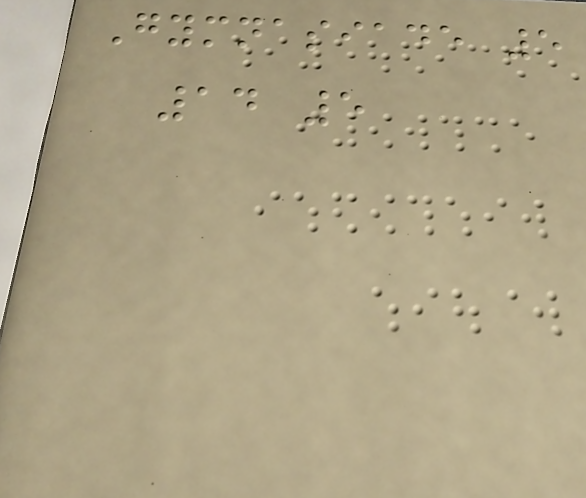Gymnasiade 5
14 5
